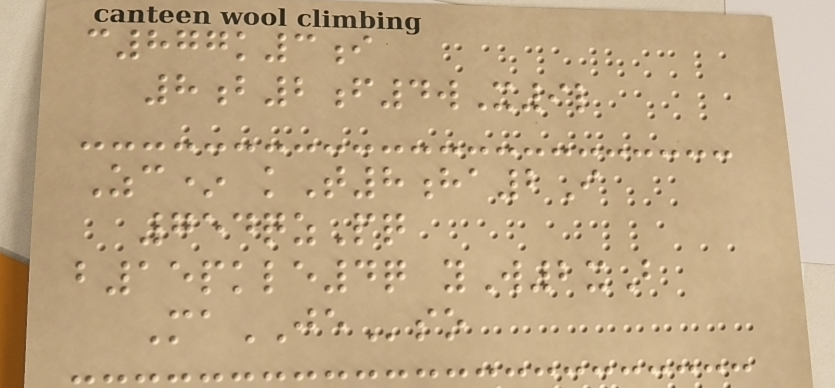c877k3i
8b2f4wX9l
Zc* kT8ha2I
754qzPq
b15pkle4q yW2xB
MaJEso
